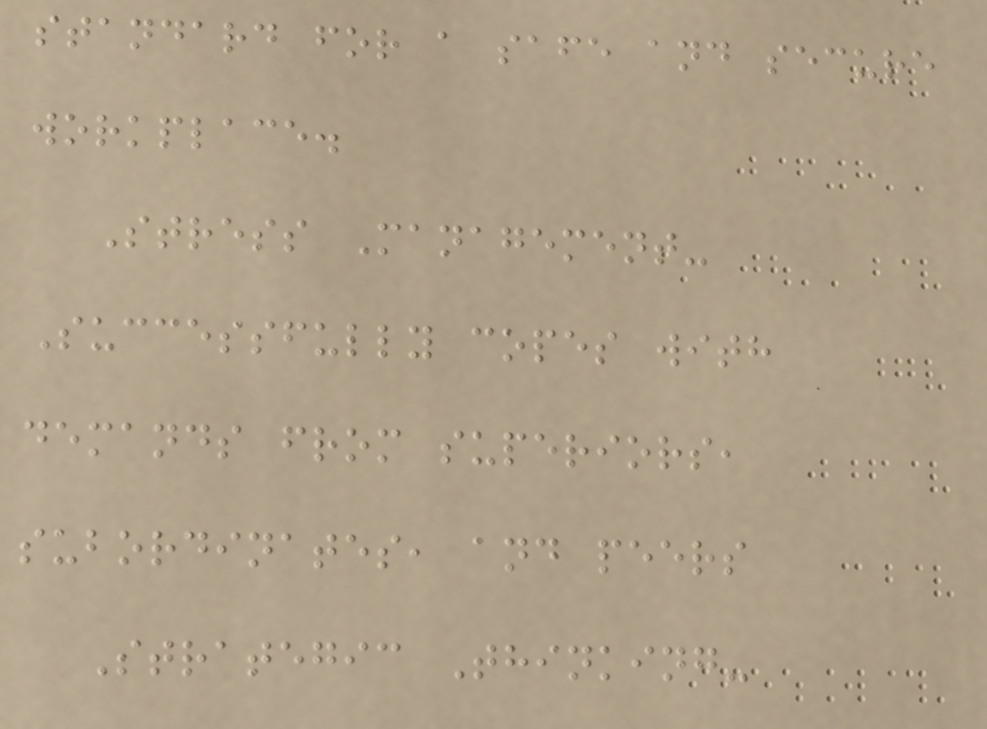standard for a safe and secure
workplace.
Stress Management-
Successfully copes with
demands from superiors,
subordinates, and peers
Strategic Thinking-
